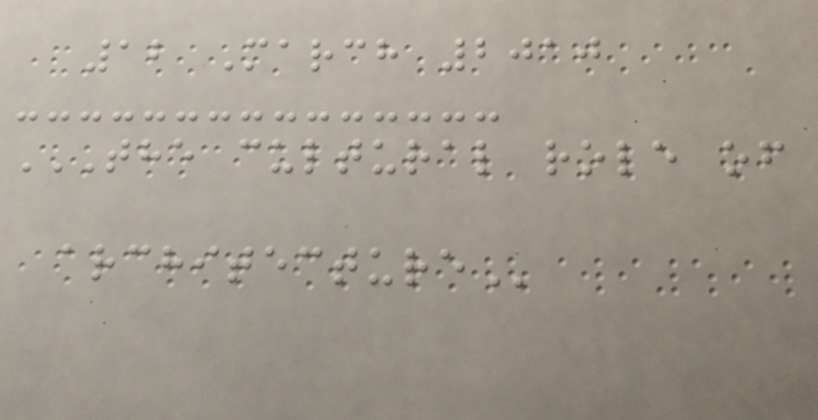12 March 2010
THE CULTURAL ROLE OF
ARCHITECTURE
